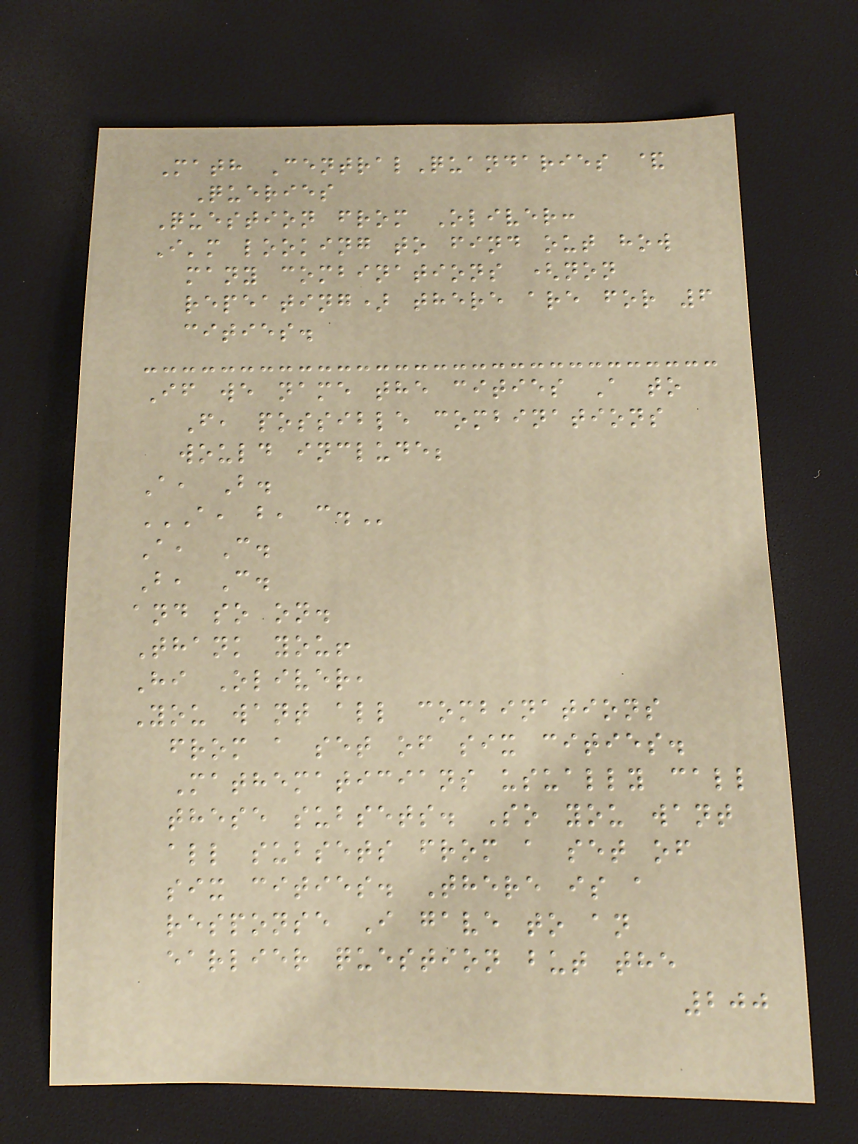Math CentralQuandaries &
Queries
Question from Oliver:
I'm looking to find out how
many combinations (non
repeating) there are for 6
cities.
If we name the cities A to
F, possible combinations
would include;
A, B.
A, B, C.
A, C.
B, C.
and so on.
Thank you!
Hi Oliver,
You want all combinations
from a set of six cities.
Mathematicians usually call
these subsets. So you want
all subsets from a set of
six cities. There is a
response I gave to an
earlier question but the
200
